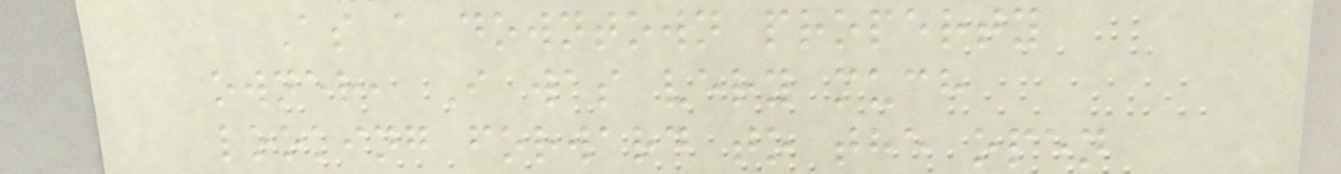As a downtown property
owner, I was very much
looking forward to the open
